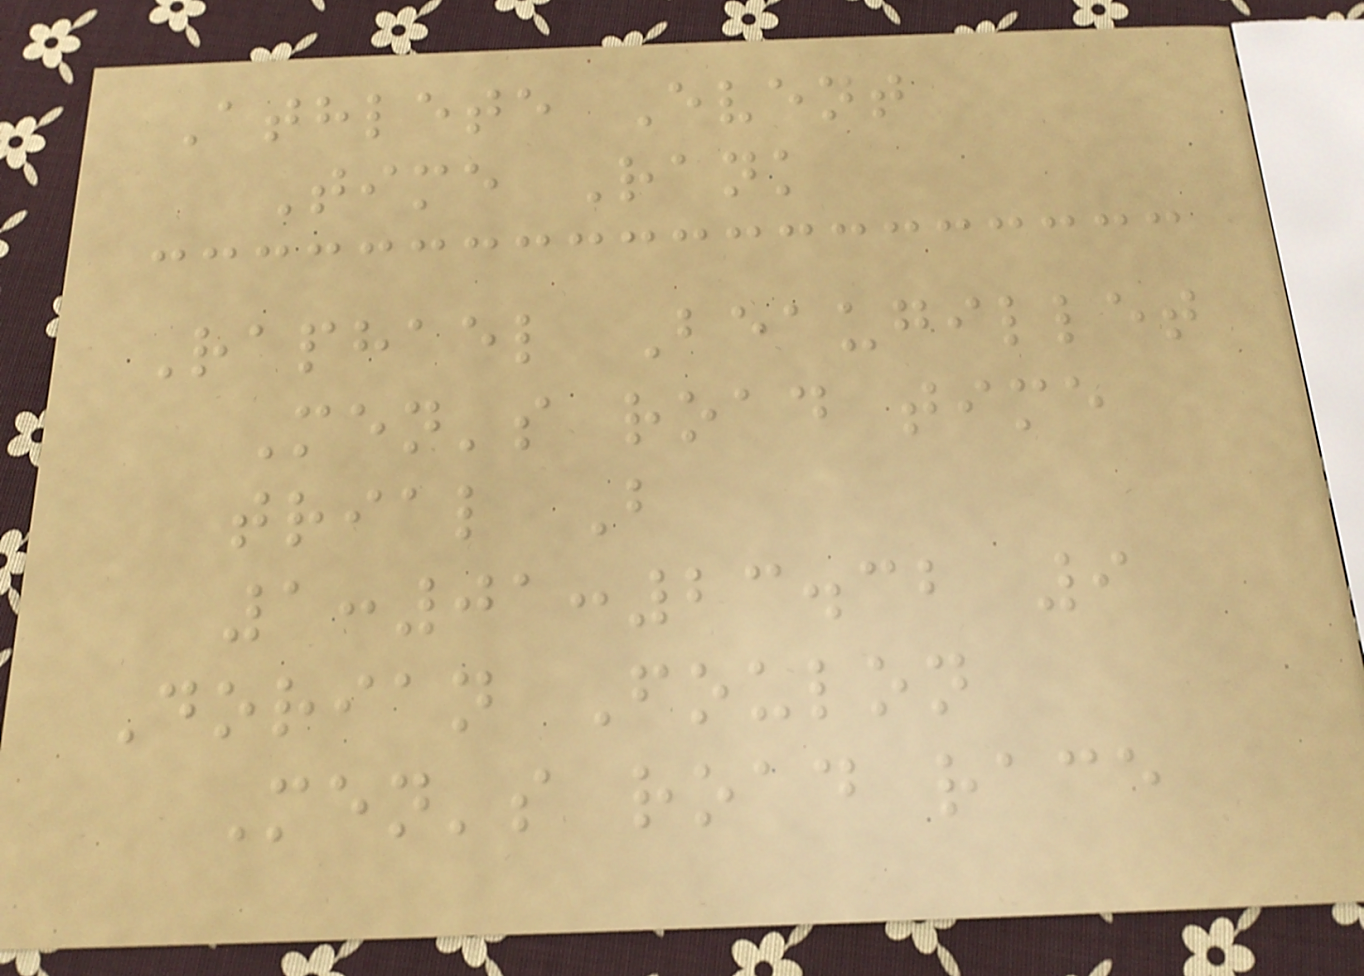Athlete Event
Time Rank
Raphael Beaugillet
Men's road time
trial B
1:01:23.32 9
Dorian Foulon
Men's road race
